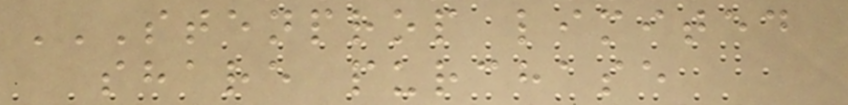STENPROP LIMITED
SHARE PURCHASE
